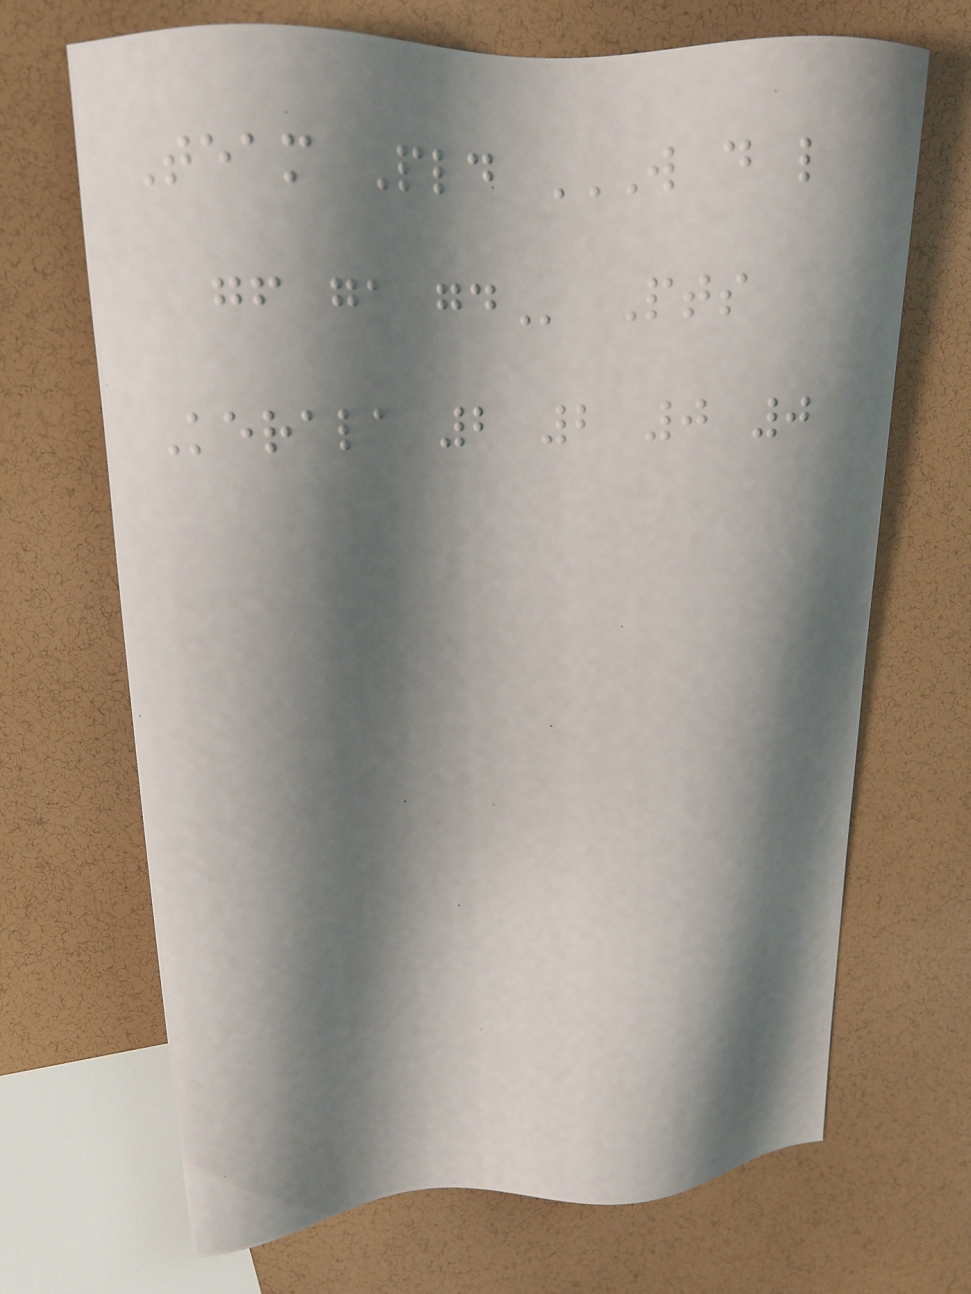Team Pld W D L
GF GA GD Pts
Kerala 2 2 0 0
